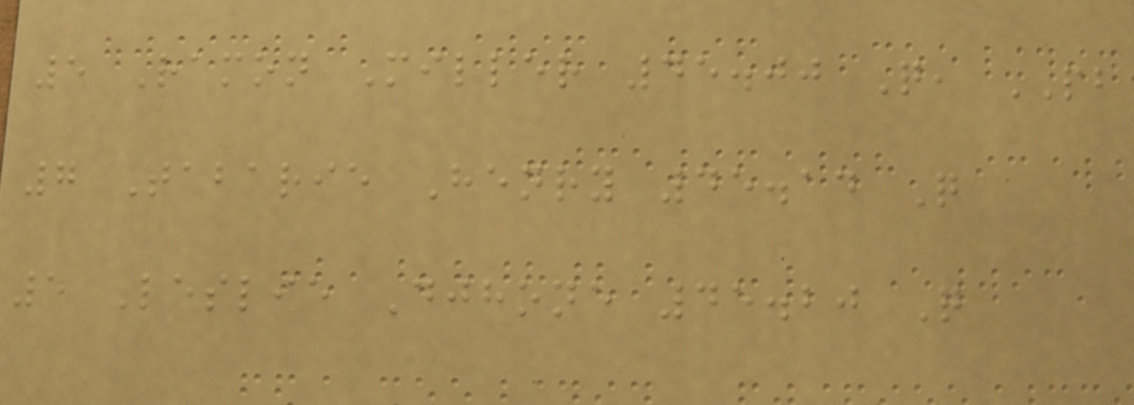5 Ramon Miller 45.00 Q, PB
7 Tabarie Henry 45.14 Q
5 Leslie Djhone 45.20 Q
